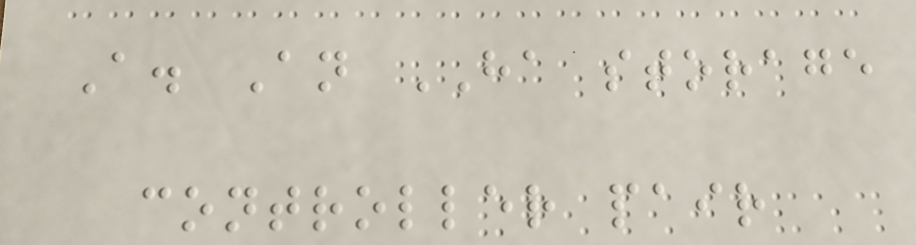A. An HA storage
controller pair
